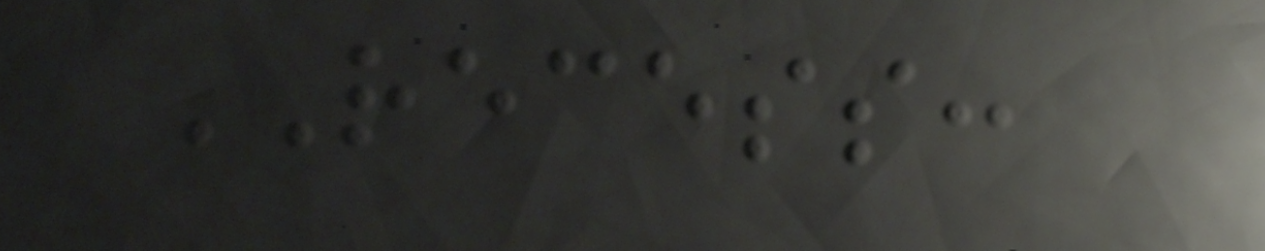RECESS:
